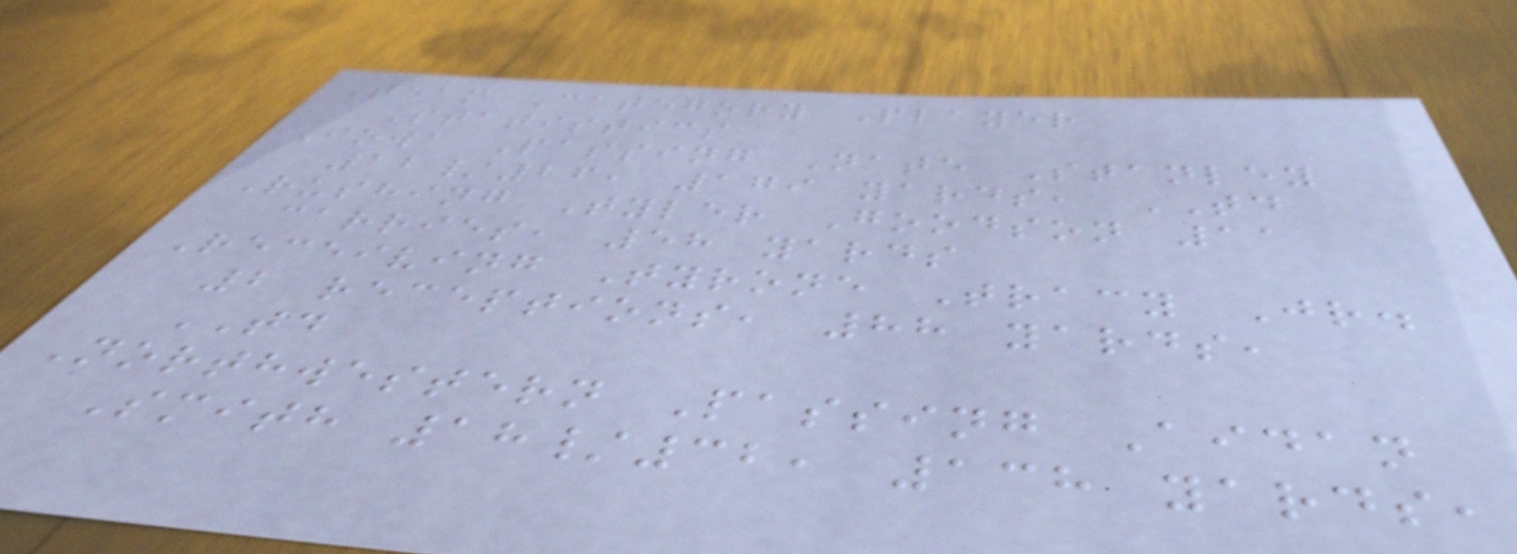Team Category Player
Statistics
Iowa Passing Nate Stanley
12/26, 179 yards, TD
Rushing Tyler Goodson 11
carries, 58 yards
Receiving Tyrone Tracy Jr.
2 receptions, 88 yards,
TD
Northwestern Passing Aidan
Smith 18/32, 138 yards,
